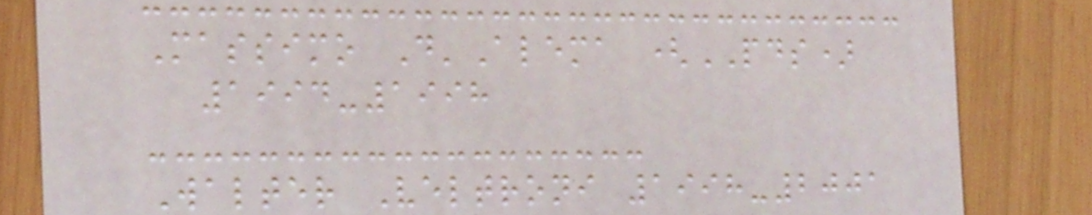Massimo D'Alema (PDS)
1994-1998
Walter Veltroni 1998-2001
